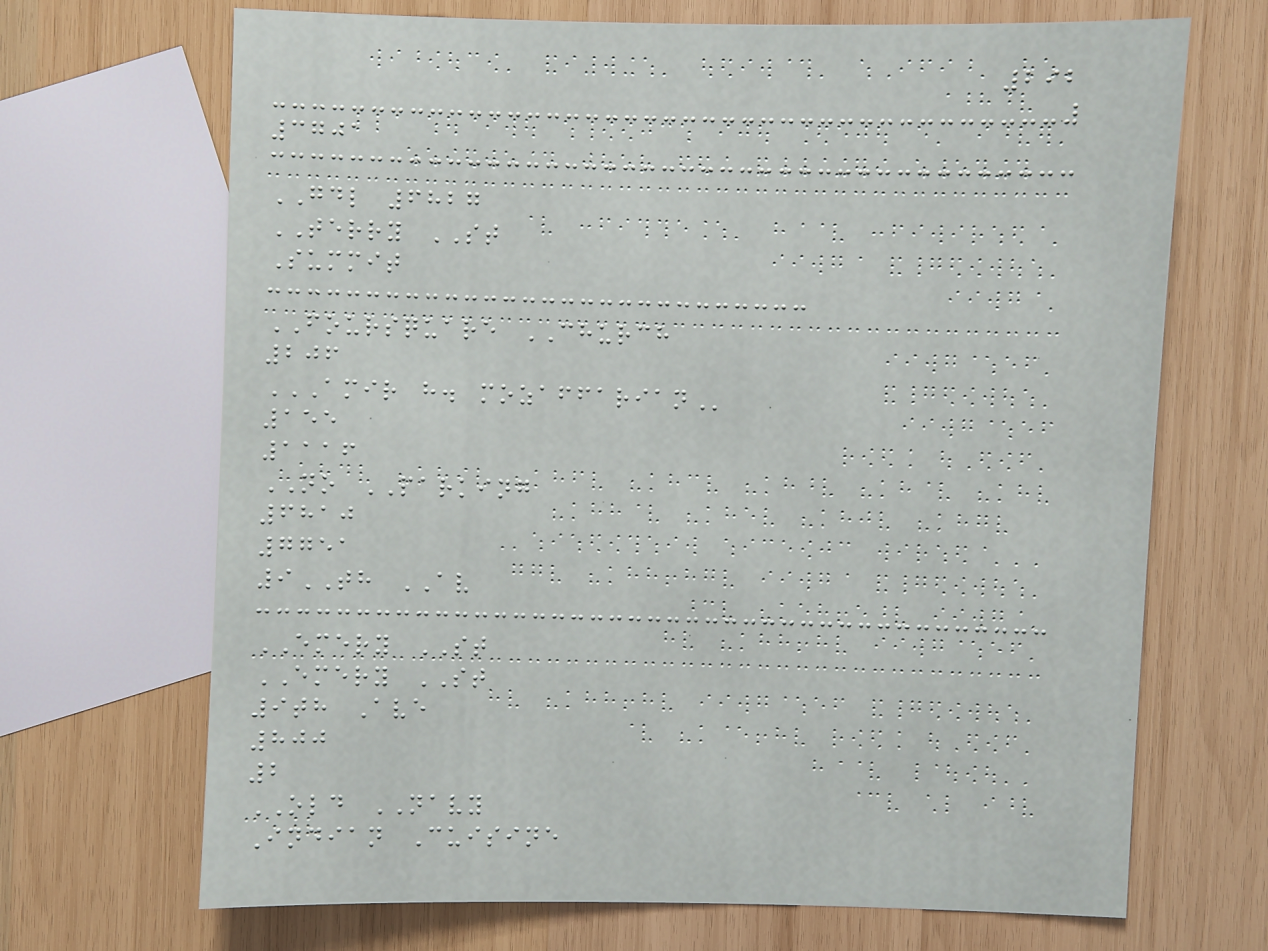292
3701
GDL 6827
TERRY ST
Summit
FOURSQUARE CHURCH
206
AMIR H. MOZAFFARIAN
155
1116
NO PARKING
6810
7751
9TH AV
EMERY ST
EMERY ST
9th Ave
800
2
OLD NAVY
Indian Cuisine
